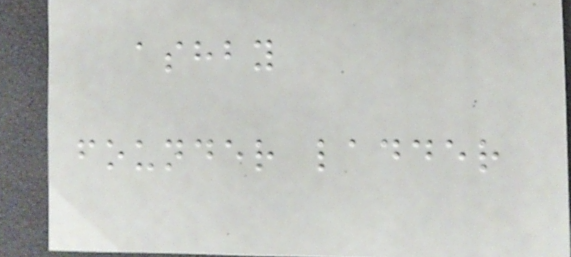ashby
founder ladder
